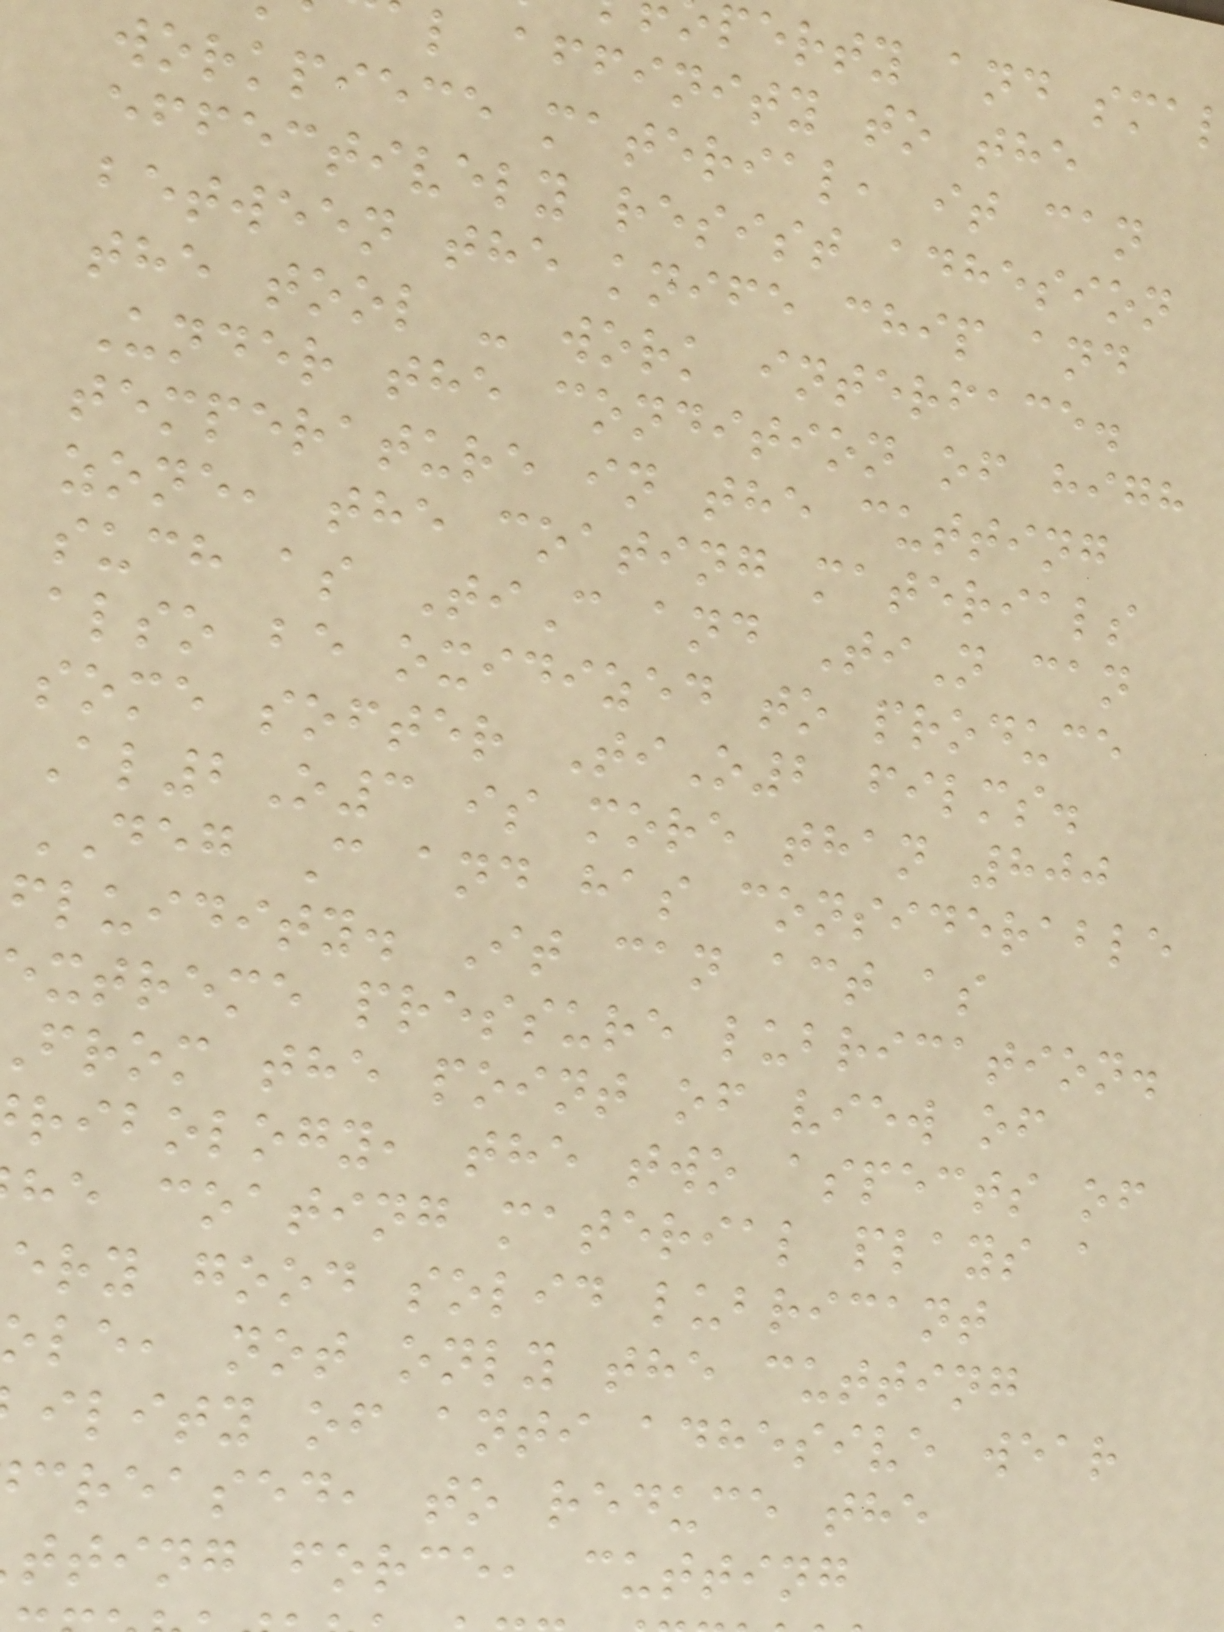perty and sma
l affinity to the
workpiece material, it can
effectively resist adhesion
between the knife chip and
the tool - work interface.
Under the condition of high
temperature in the cutting
zone, the coating materials
such as TiC and TiN can
also be oxidized to produce
some softer TiO2 films.
Al2O3 is more than 800
DEG C and has considerable
fluidity. It can act as
xtreme pressure lubrication.
from the point of view of
ribology, the two aspects of
he coating material plays a
ery good solid lubricant
le, not only the cutting
ility of anti adhesive wear
creased, to reduce the
tting force, cutting
